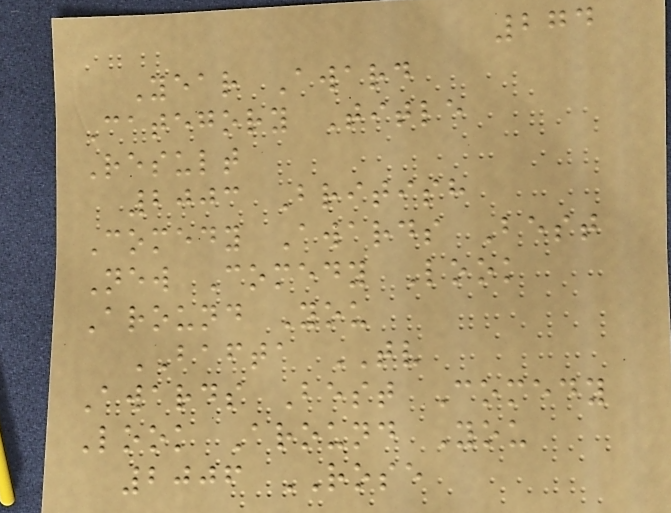274
Year Award
Category Title
Result
2003 British
Comedy Awards Best
New Comedy Look
Around You
BAFTA TV
Awards Best Comedy
Look Around You
2006 ROSE
